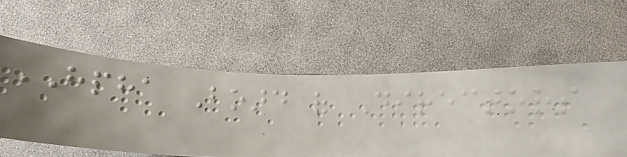HPHA Board of Directors
